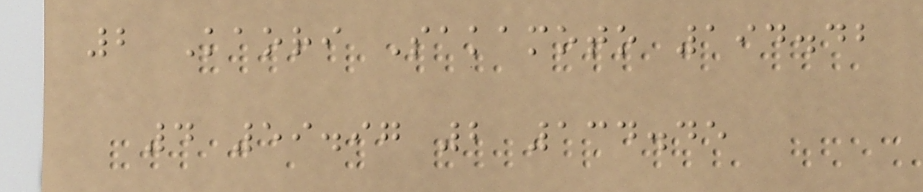2 Kaori Sakamoto 194.42
4 59.97 2 134.45
